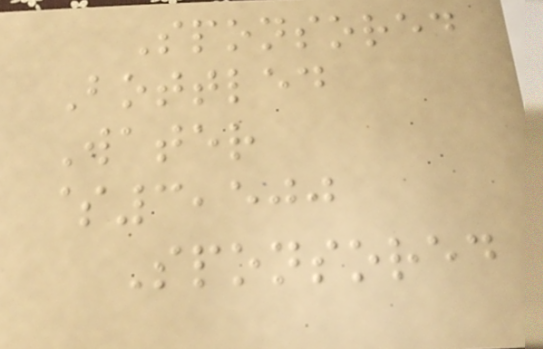Sponsored
Bottled
Water
$3,500
Sponsored
